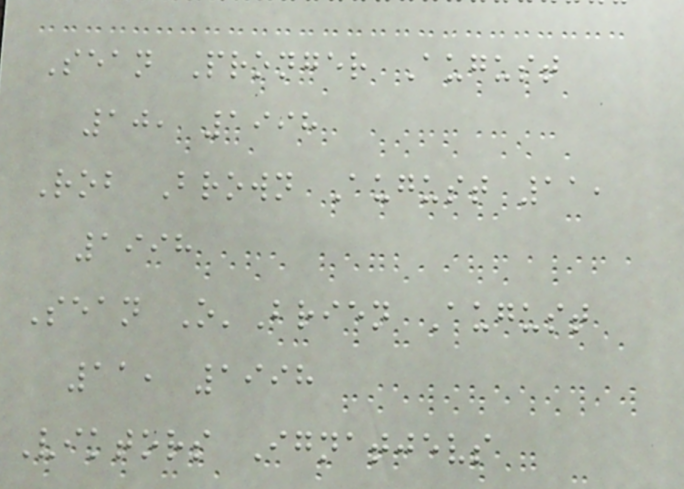Sean Pronger August
10, 1998
Rob Brown August 11,
1998
Sean O'Brien August
11, 1998
Viktors Ignatjevs
